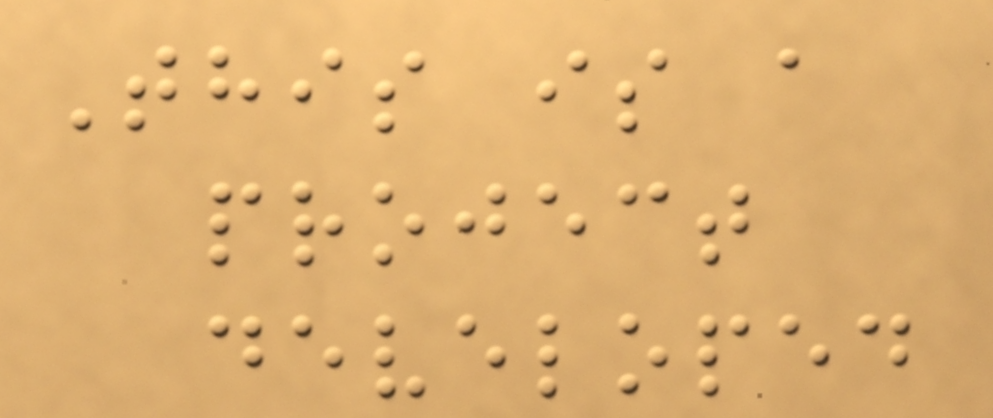This is a
project
developed
